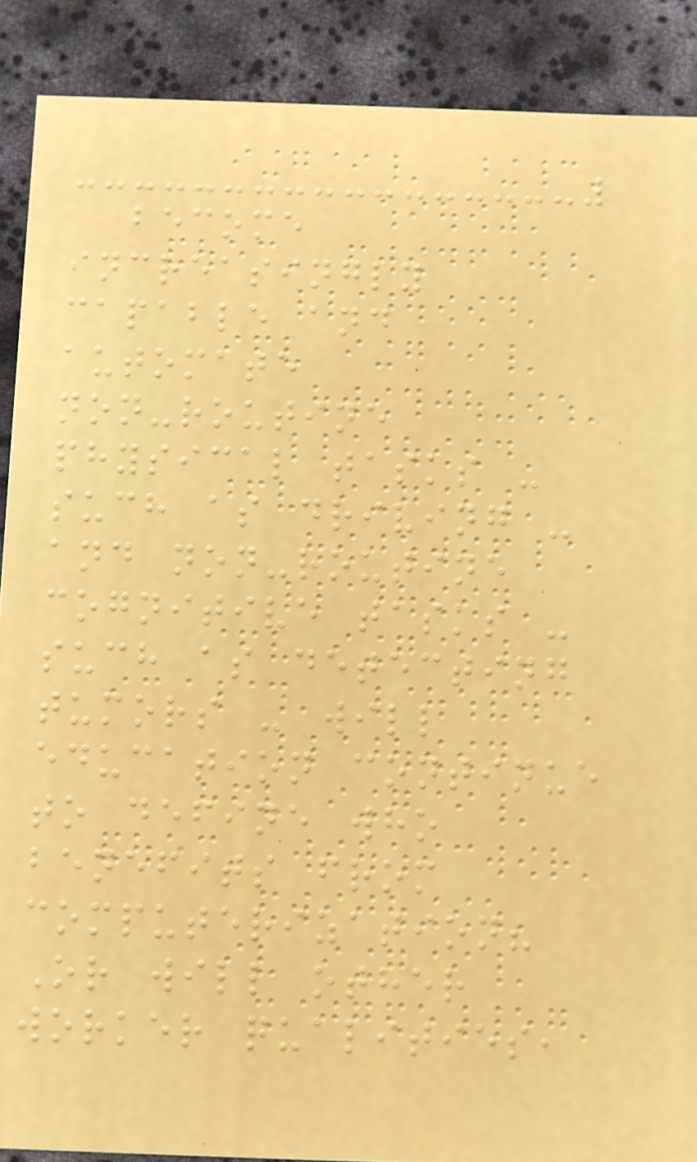become
increasingly
capable and
automate
non-routine
physical tasks -
such as driving -
and non-routine
cognitive tasks -
such as detecting
tumors - will
education continue
to define who
benefits from
computerization?
Or will other
worker qualities,
